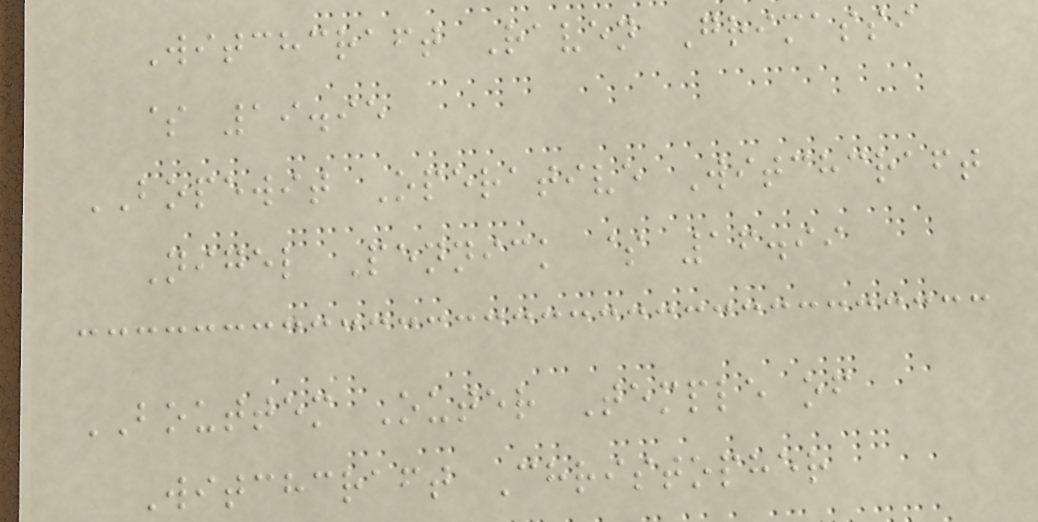Witchcraft Raven Grimassi
$ 19.95
BOPEWIT Operative Witchcraft
Nigel Pennick $ 16.99
BOUTTEM Outer Temple of
Witchcraft Christopher
